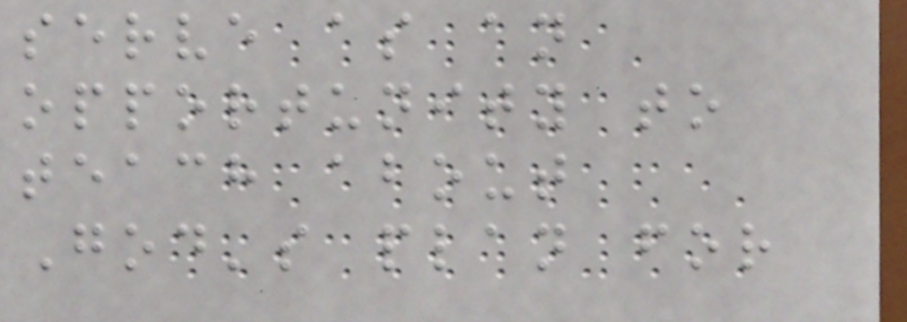serve as an
opportunity to
teach about
God's plan for
